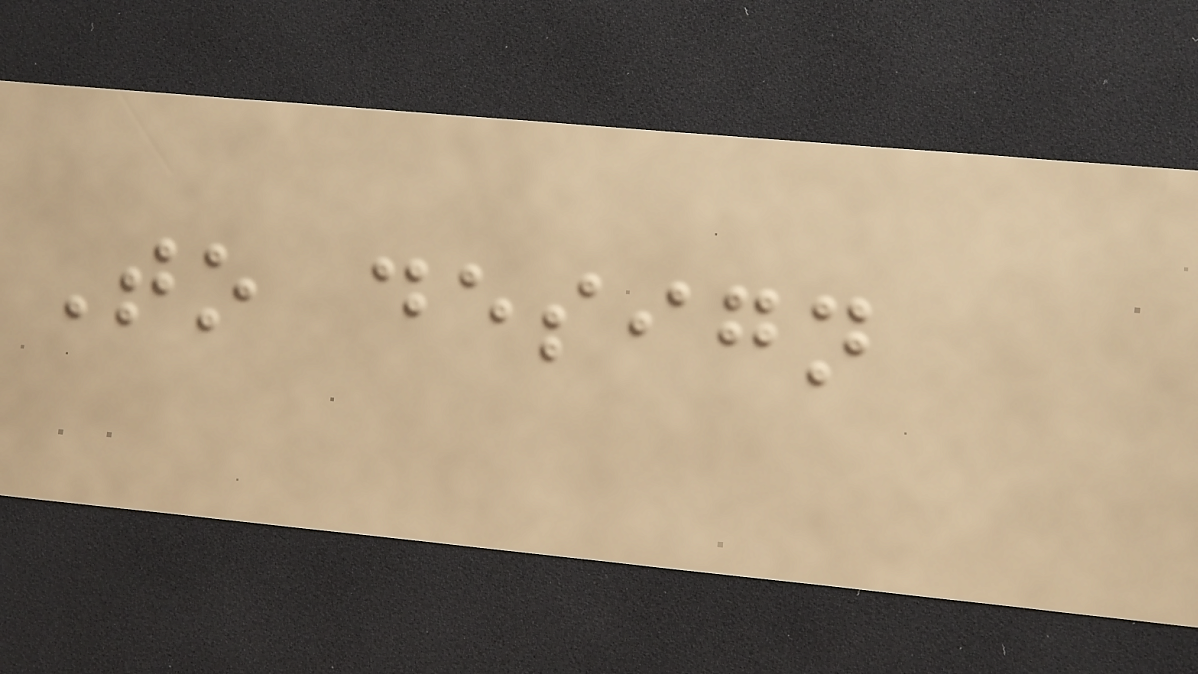To design
